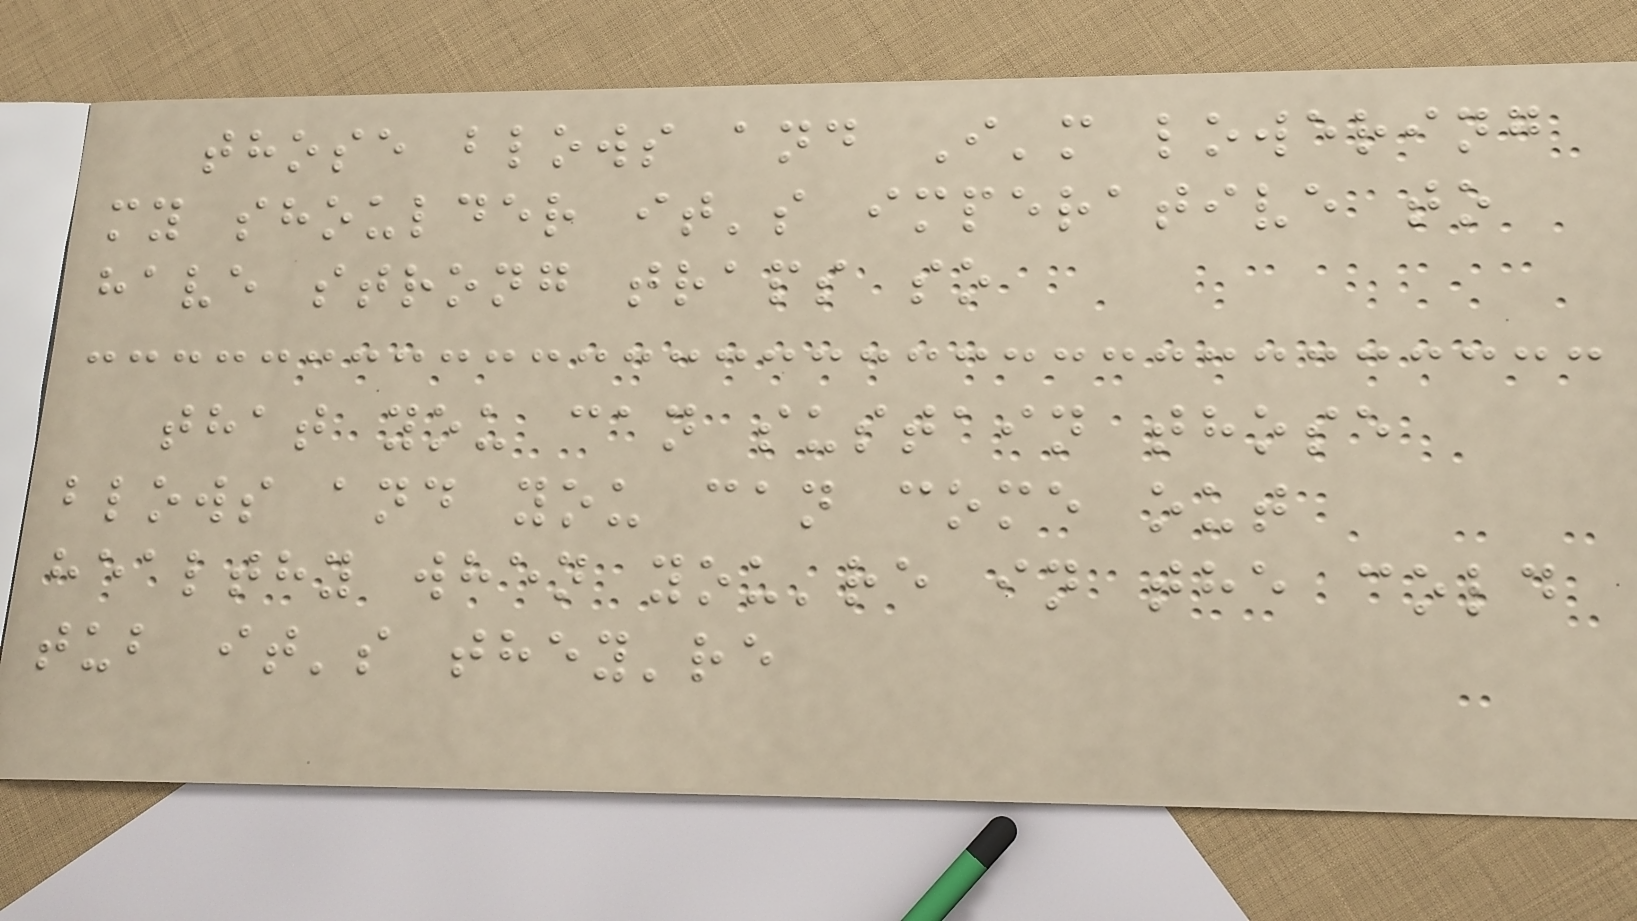those blows and I'm lowering
my shoulder it's imperative to
have strong traps so
that you can sustain those
blows and you can come out
healthy when you're in the cold
tub it's they're
